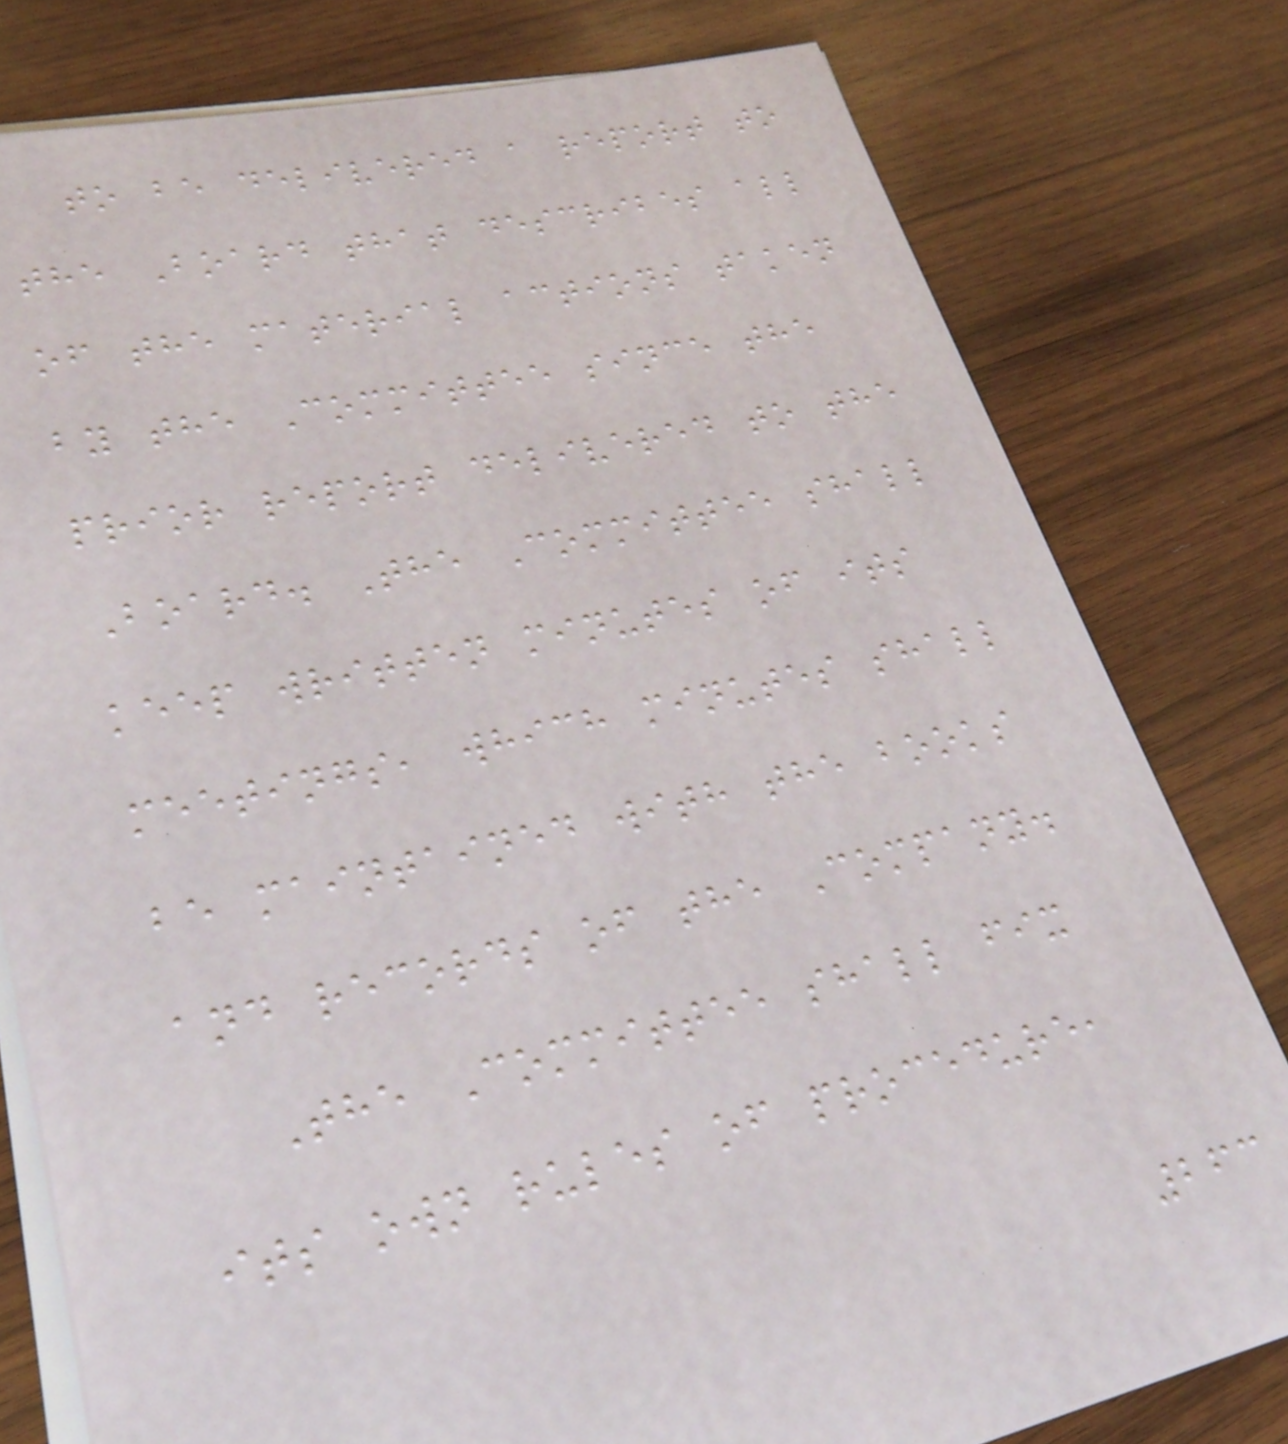to be delivered a report to
the Board that describes all
of the material actions taken
by the Committee since the
prior report delivered to the
Board. The Committee shall
keep written minutes of its
meetings, which minutes shall
be maintained with the books
and records of the Company.
The Committee shall fix
its own rules of procedure,
263
